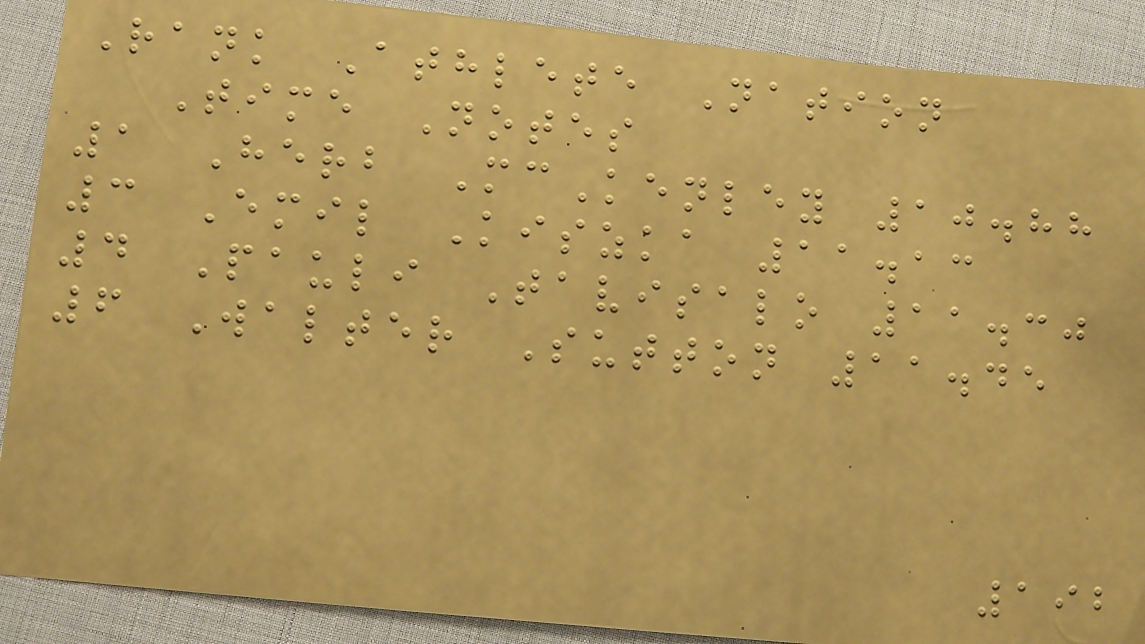Rank Athlete Nation
Time Notes
1 Herb McKenley 10.88
3 Emil Kiszka 11.13
4 Pauli Tavisalo 11.30
6 Walter Sutton 11.45
192
